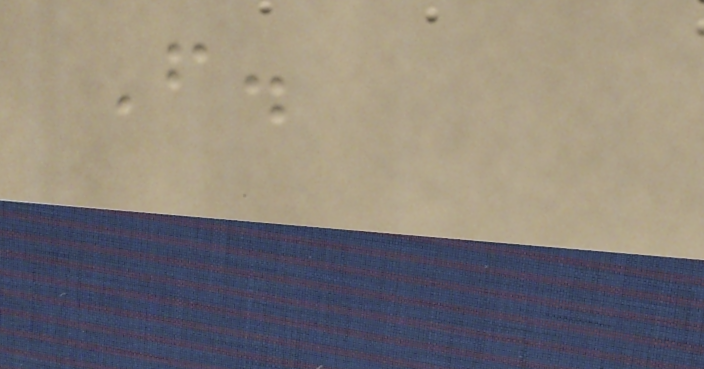F.
